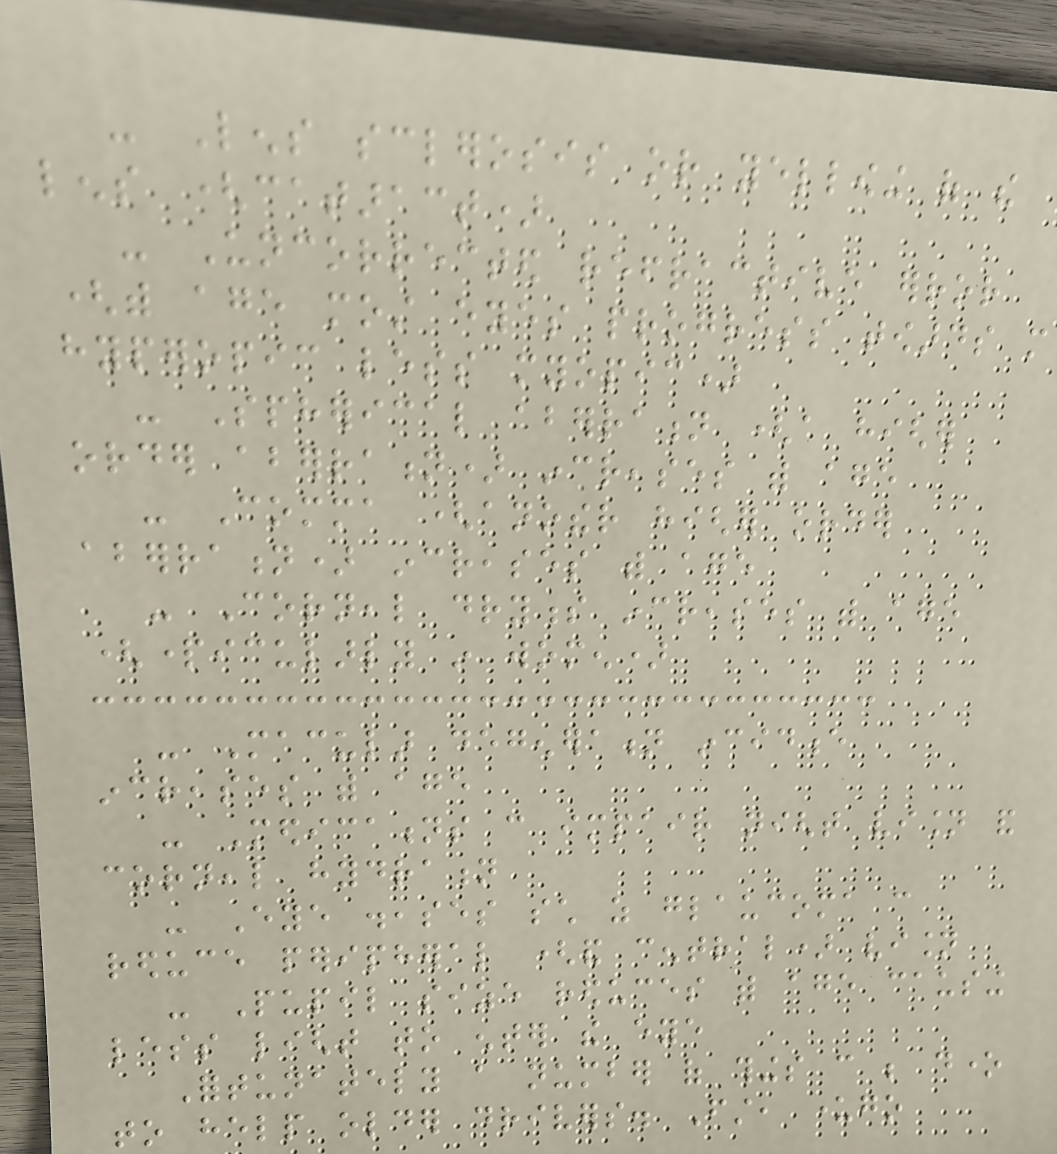- Lens sclerosis or yellowing of the
lens (cataract)
- Uncorrected refractive error
(with age most eyes progress towards more
hyperopic less myopic)
- Spherical aberration (a higher
order aberration) increases with age
- Comma (another higher order
aberration) increases with age
- Corneal dryness increases with age
(particularly in women)
- Macular degeneration incidence
increases with age
- Medications can impair night vision and
corneal hydration
- Eye diseases such as glaucoma can
reduce peripheral (and central) vision
- Pupil size reduces with age causing
less light to enter the eye
Fortunately a number of things can be done
to help older drivers. First, undergo
